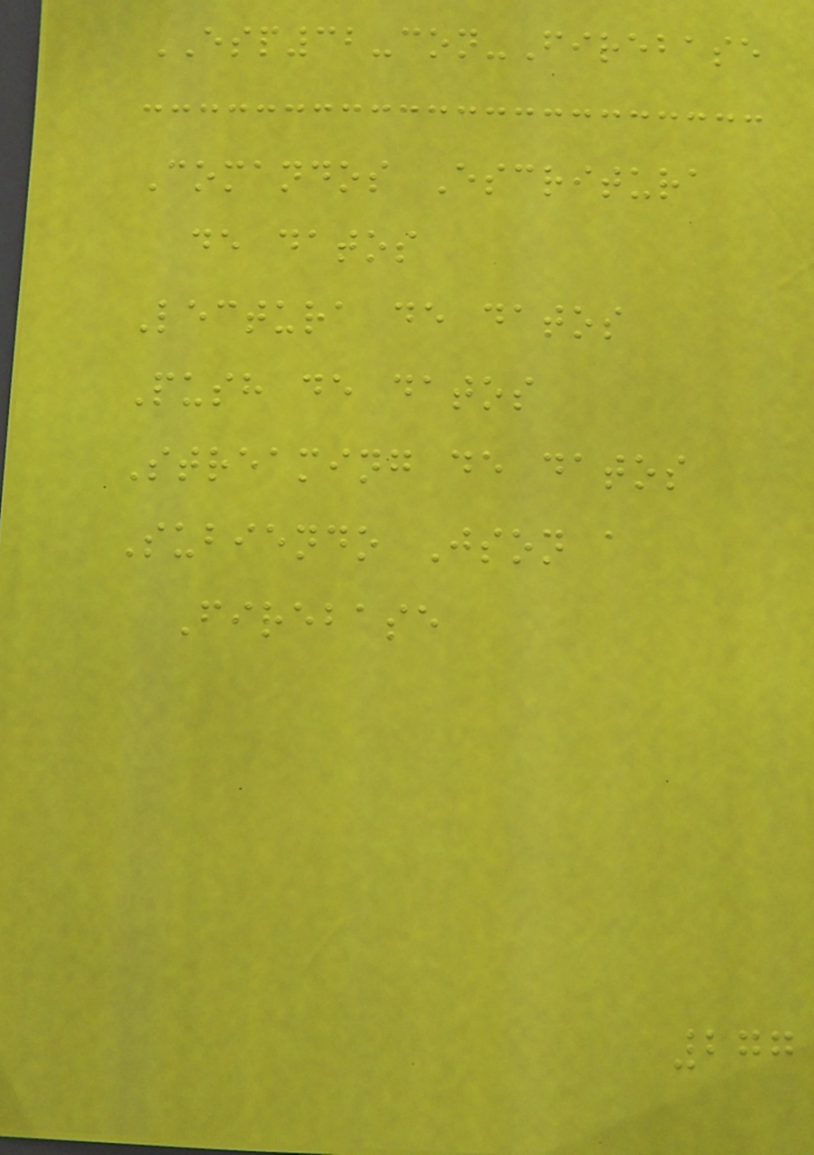ESP32-con-Firebase
Comandos Escritura
de datos
Lectura de datos
Push de datos
Streaming de datos
Subiendo Json a
Firebase
277
